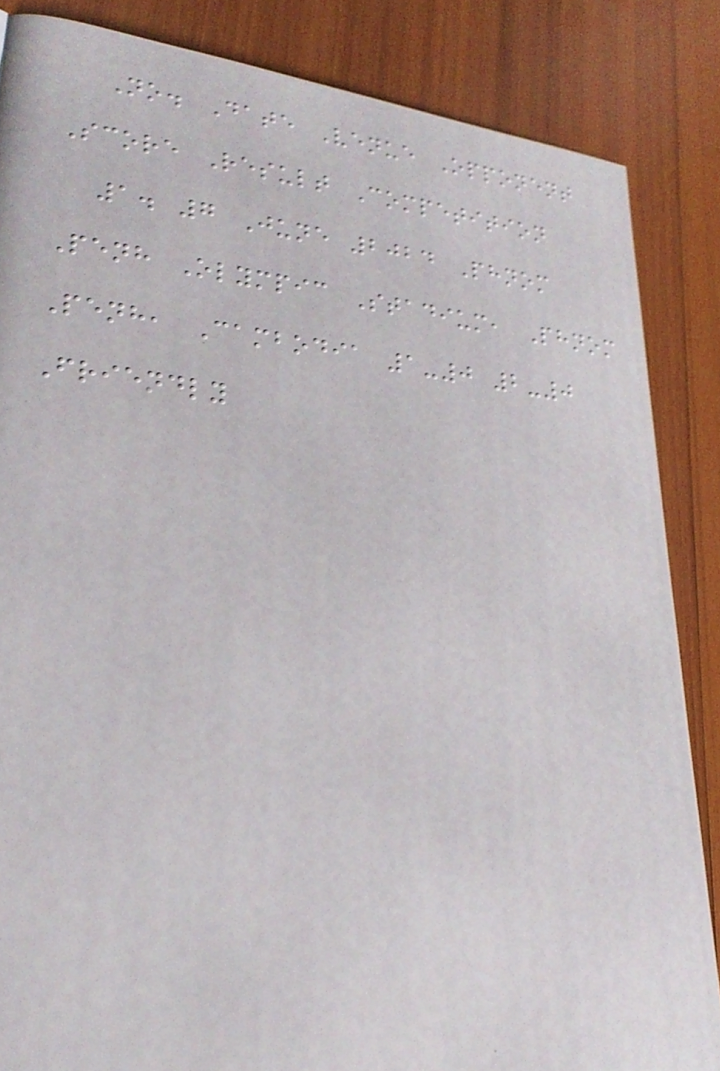No. Date Venue Opponent
Score Result Competition
1. 7 June 2024 Phnom
Penh Olympic Stadium, Phnom
Penh, Cambodia 1-0 2-0
Friendly
